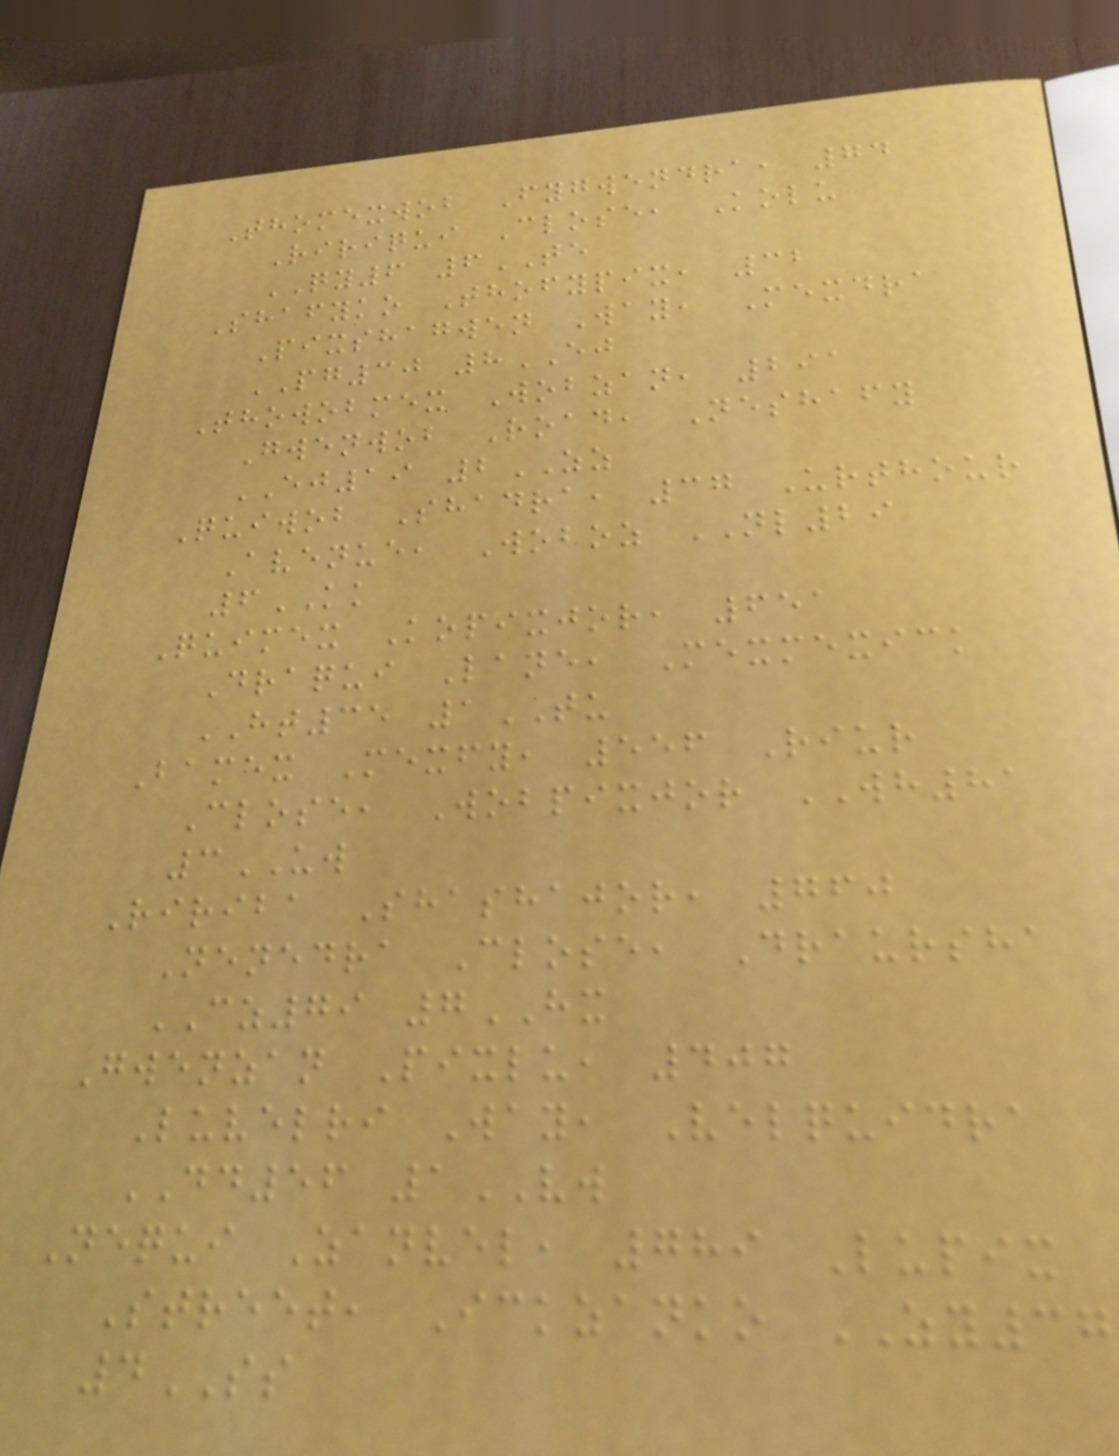Thomexwob Fygwendra, 74
Ririqui Close, Kolu
QY6 6TE
Shafyko Thofypix, 32
Pixshagwen Way, Mexdra
PG30 8EJ
Thowobmex Wobzan, 291
Gwenwob Road, Neshafy
EJ19 2ZZ
Quiwob Shadra, 37 Urthour
Avenue, Woboz NL29
6KK
Quimex Kopixjor, 651
Draqui Lane, Mexmexick
HT35 1TU
Bamex Mexfy, 556 Riur
Close, Wobpixjor WH81
3UW
Ririba Shashajor, 760
Nenedra Close, Draursha
CZ79 7HX
Gwenzan Pixlu, 407
Luvelri Way, Velquidra
DD56 1VW
Nequi Zanvel, 789 Lupix
Street, Ickzanko ZY37
4SS
